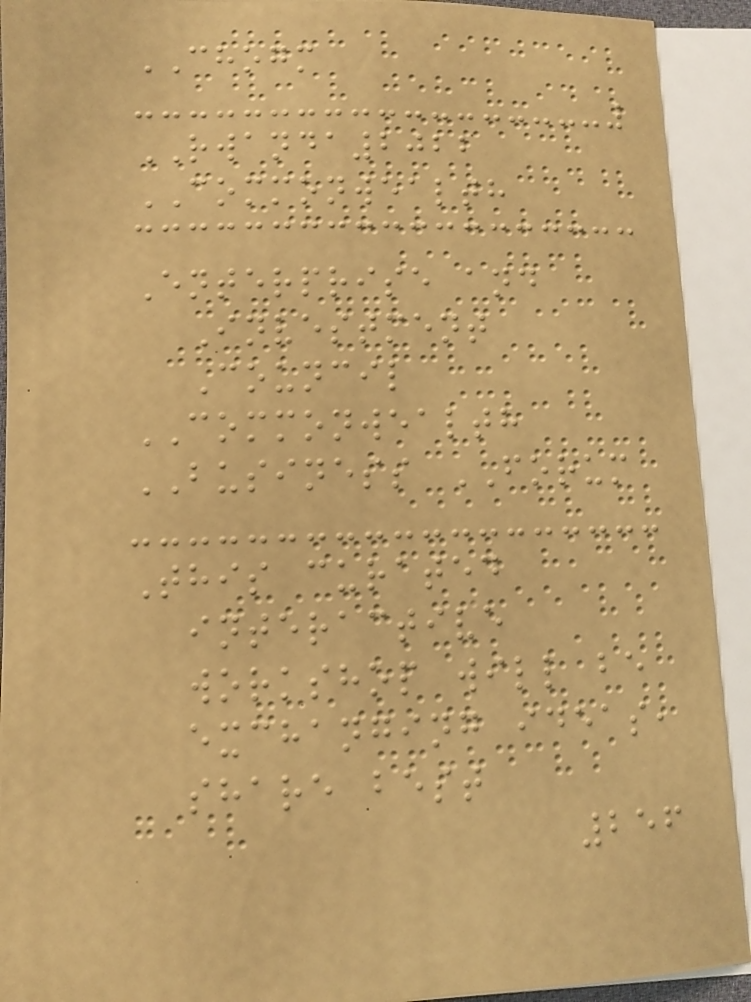CHOGM
RWANDA2022
COMMONWEALTH
Enterprise and
Investment
Council
COMMONWEALTH
BUSINESS FORUM
This curated
interactive
workshop will be
exchanging ideas,
share best
256
